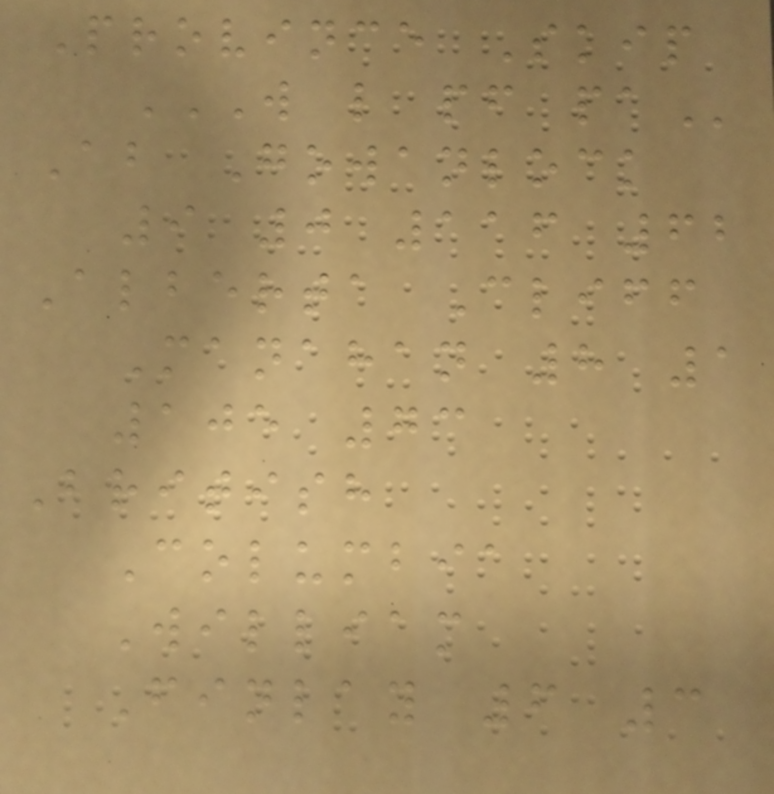Province Skip
W L PF PA
Ab Gowanlock
9 0 116 62
Alberta Cliff
Manahan 8 1
105 73
British
Columbia
William
Finlay 6 3
